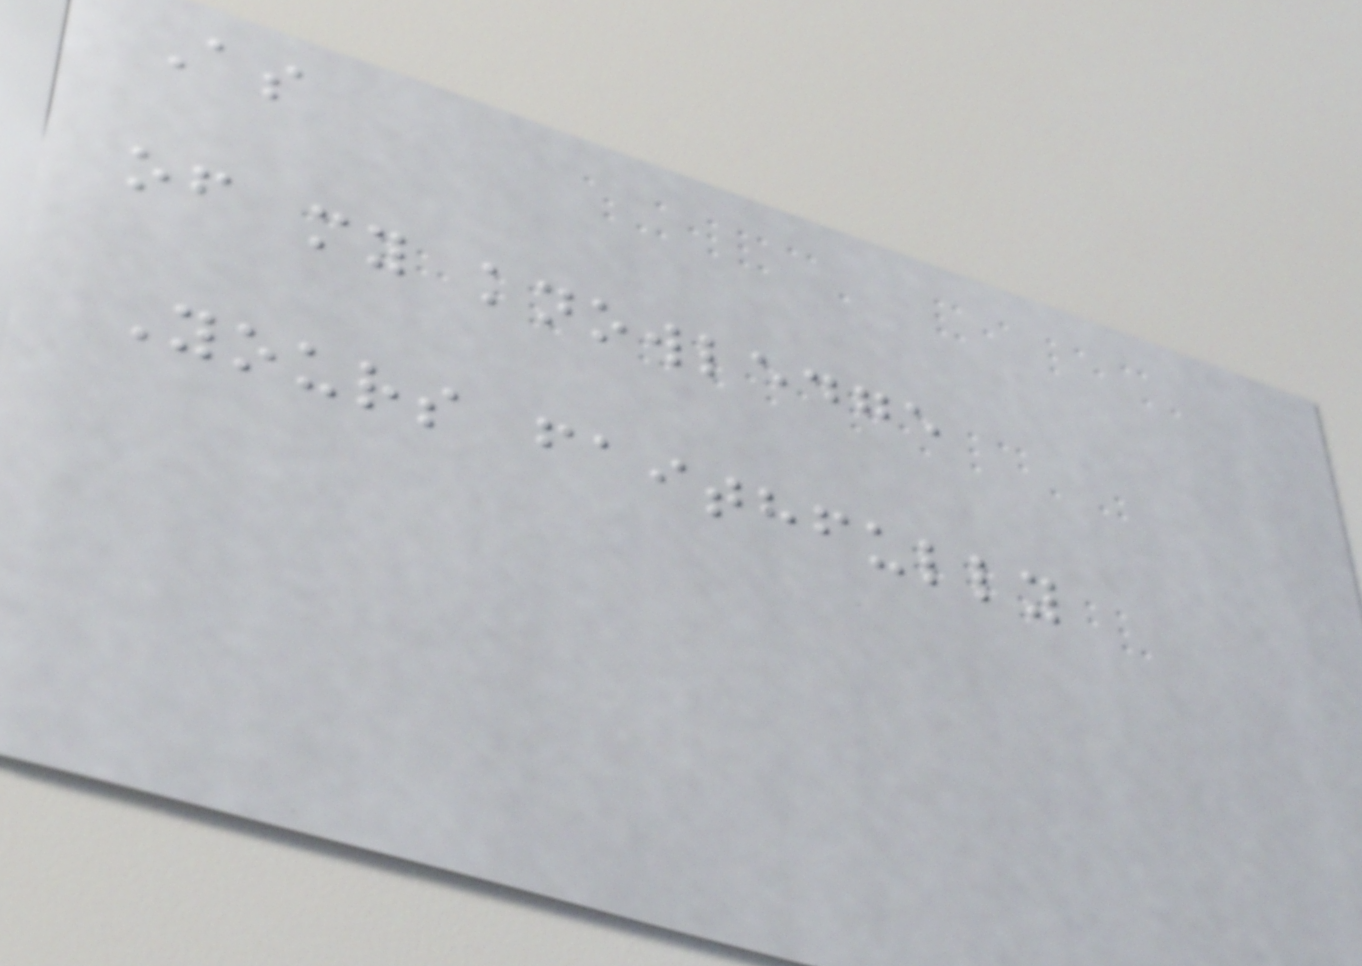As
of my knowledge
Yours faithfully
